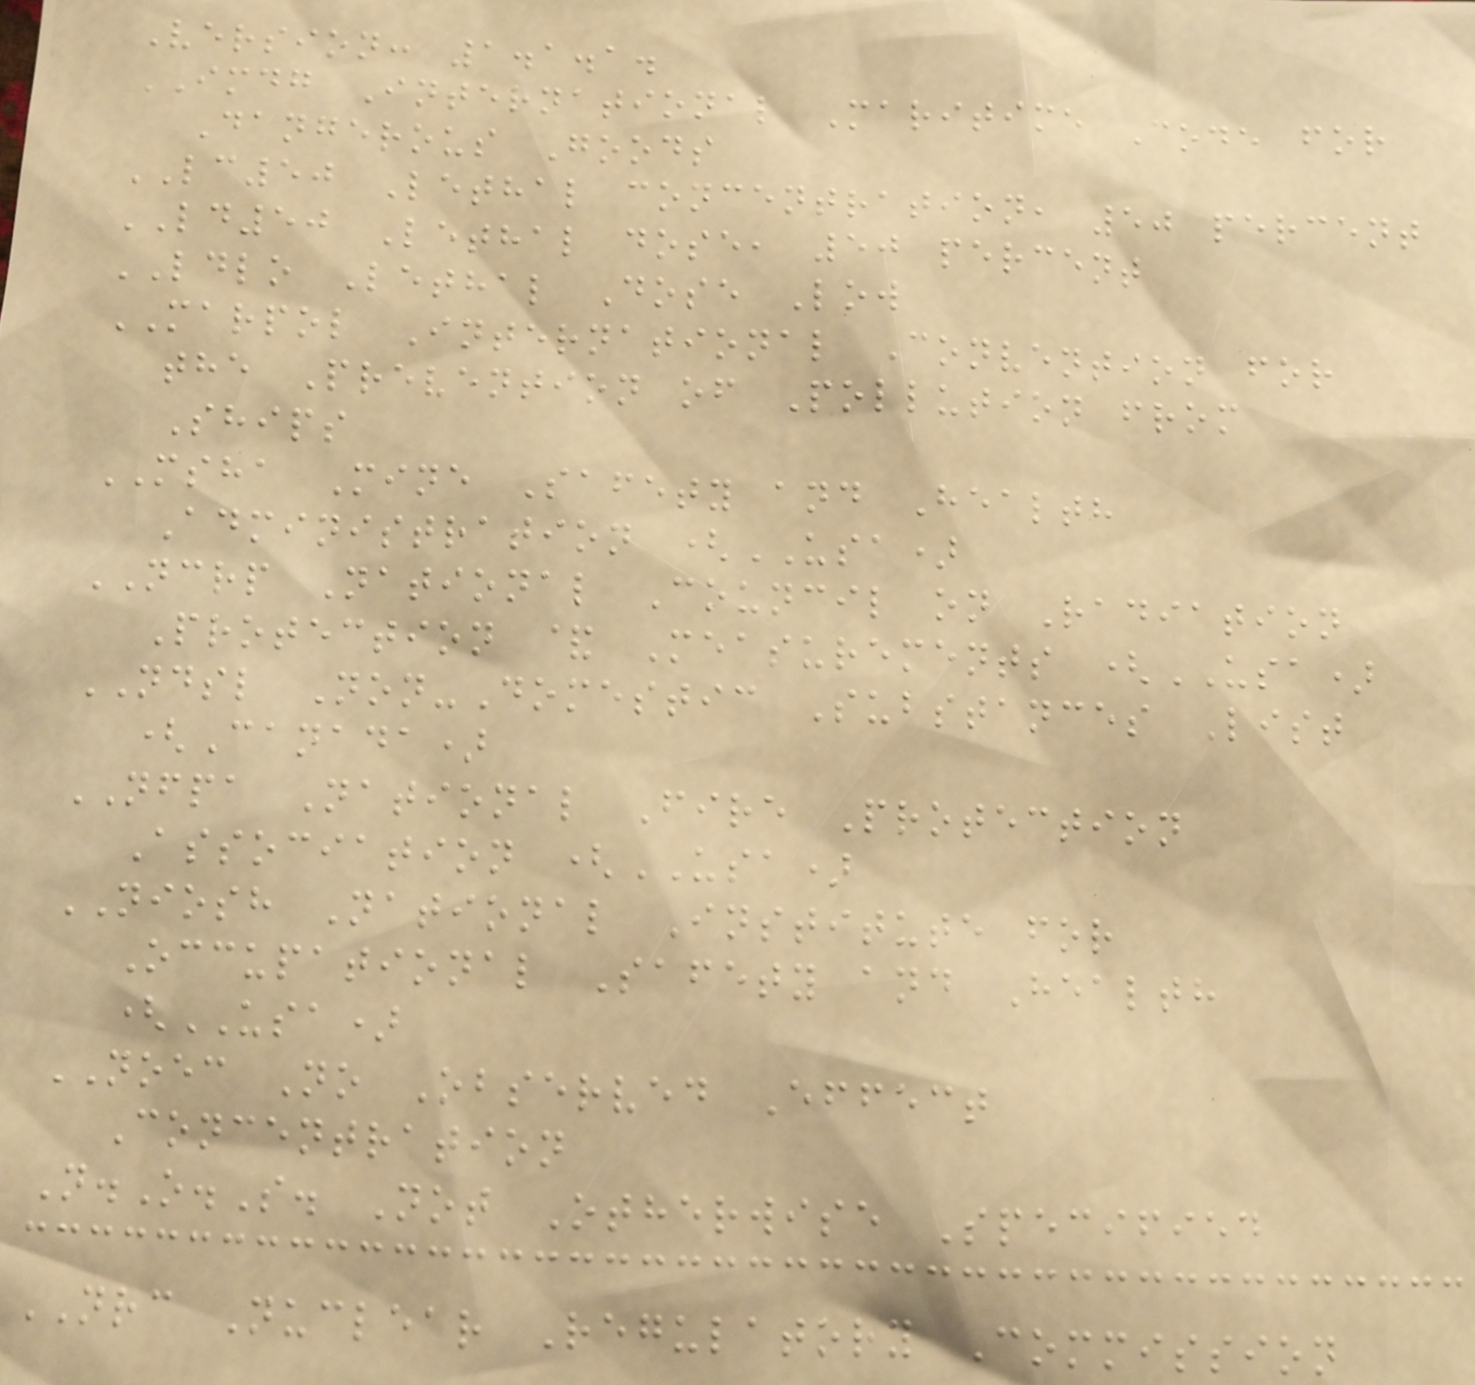Version: 1.1.1.
IMDG International Maritime Code for
Dangerous Goods
LC50 Lethal concentration, 50 percent
LD50 Lethal dose, 50 percent
LDLO Lethal Dose Low
MARPOL International Convention for
the Prevention of Pollution from
Ships
MSHA Mine Safety and Health
Administration (USA)
NCRP National Council on Radiation
Protection & Measurements (USA)
NDSL Non-Domestic Substances List
(Canada)
NFPA National Fire Protection
Association (USA)
NIOSH National Institute for
Occupational Safety and Health
(USA)
NOEC No Observed Effect
Concentration
N.O.S. Not Otherwise Specified
NRC Nuclear Regulatory Commission
